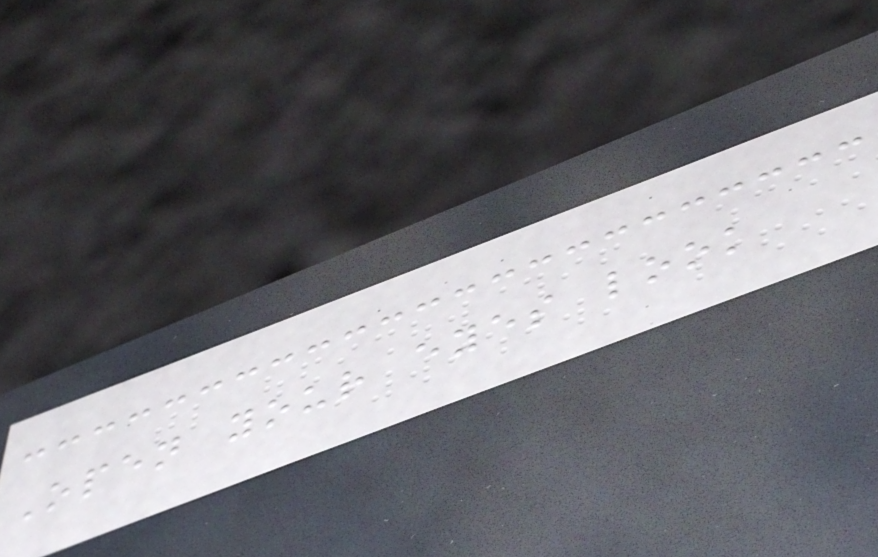Open your eyes look
